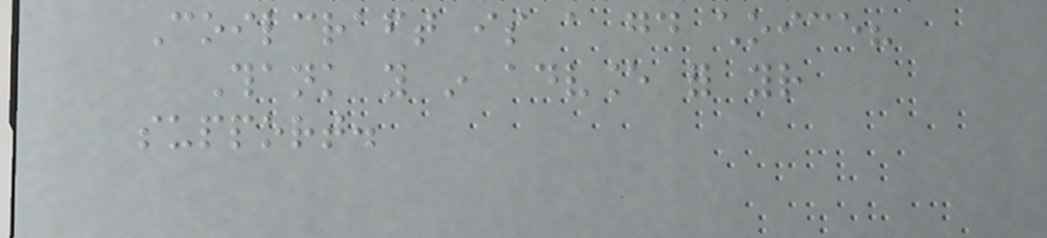Coilcraft is a good choice?
Thank you in advance for your
support.
